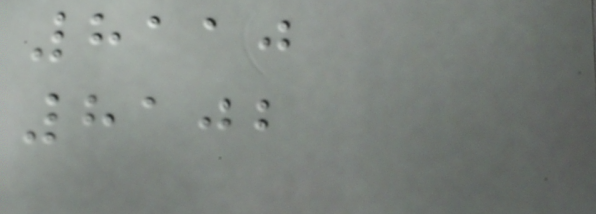8110
8102
